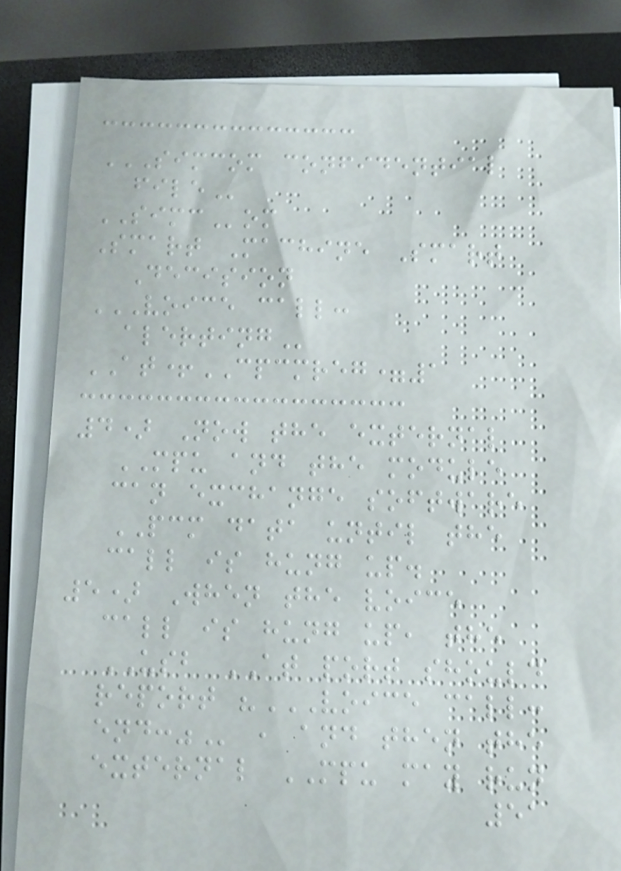SIMCOM CONFIDENTIAL
FILE
SIMCom
Smart Machine Smart
Decision
VOICE CALL:
ALERTING
AT+CPCMREG=1
4) Now the external
MPU and the module
can exchange software
PCM data until the
call is hung up.
5) When the voice
call is hung up, the
USB AT port should
report "VOICE CALL:
END:" , and then the
external MPU may run
51
